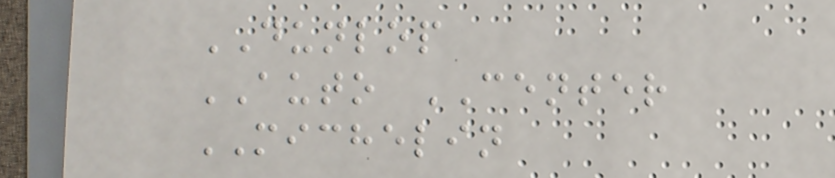DUNLOP
AUTO CENTER
MICHELIN
